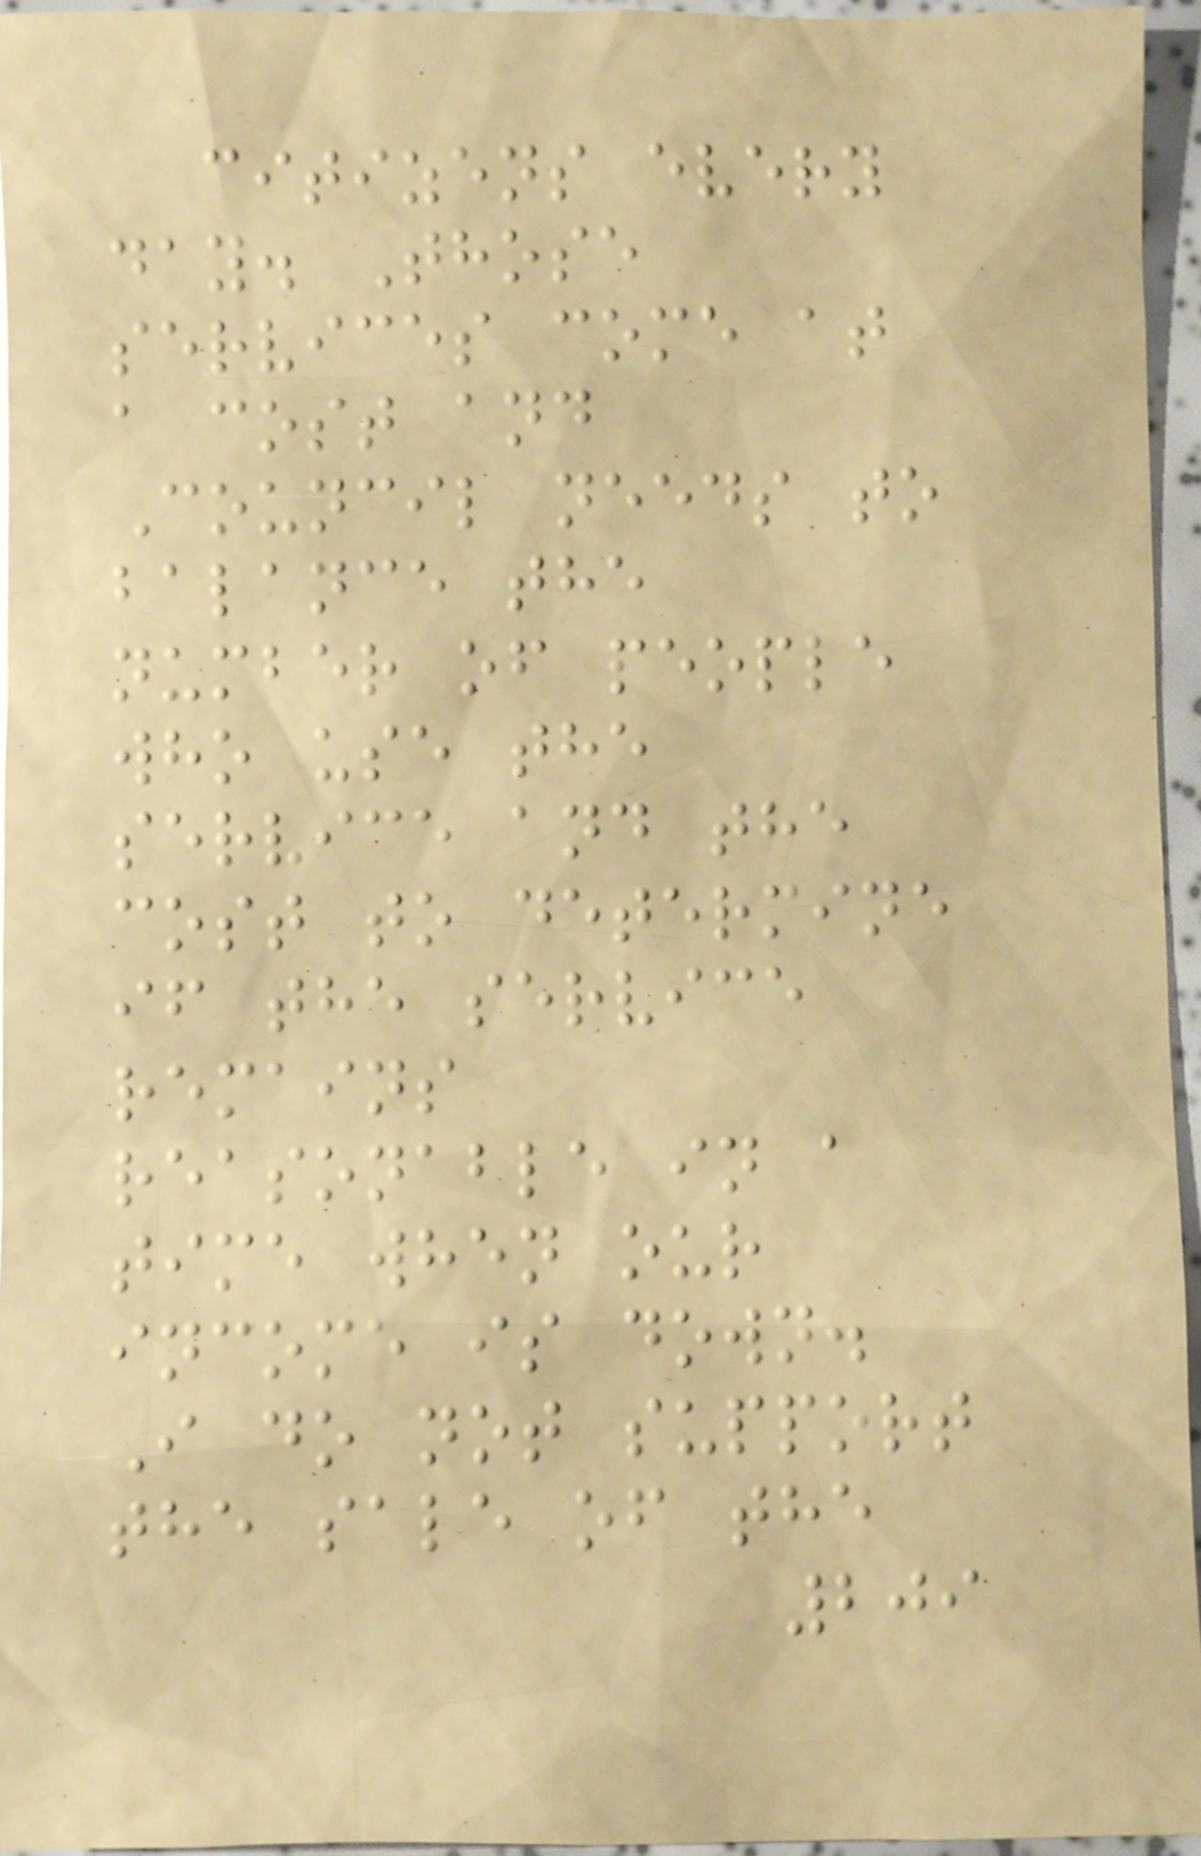citizens every
day. Those
services come at
a cost and
Council needs to
balance the
number of people
who use the
service and the
cost to determine
if the service
remains
reasonable in a
time when our
income is down.
I do not support
the sale of the
209
